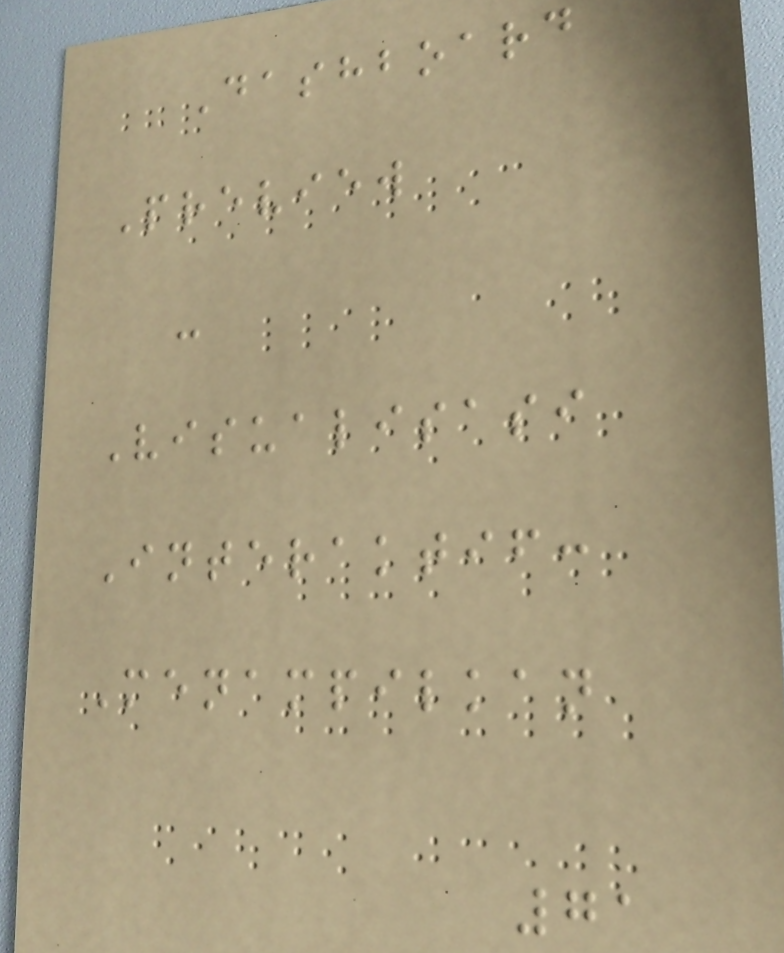Dashboard
Preview
-
Visualisasi
Interaktif:
Menampilkan
71
